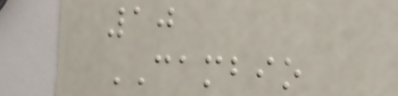10
CAMBIO
